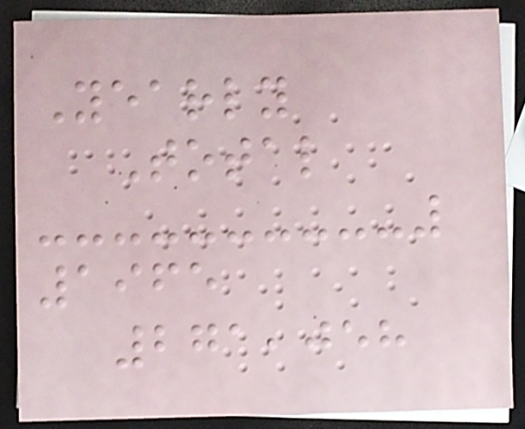Yearly
Total
1965
271,058
